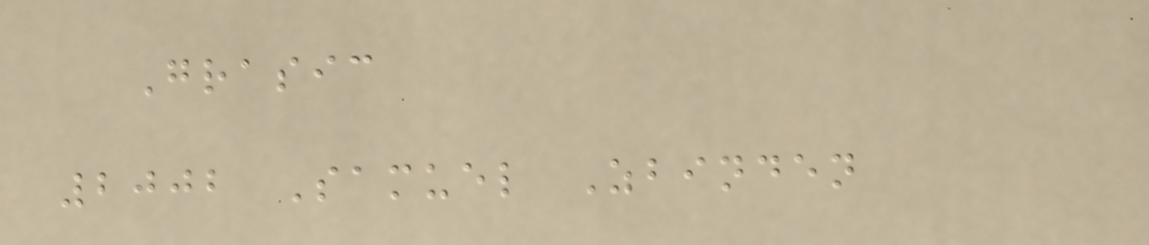Grasic
2002 Samuel Zbinden
